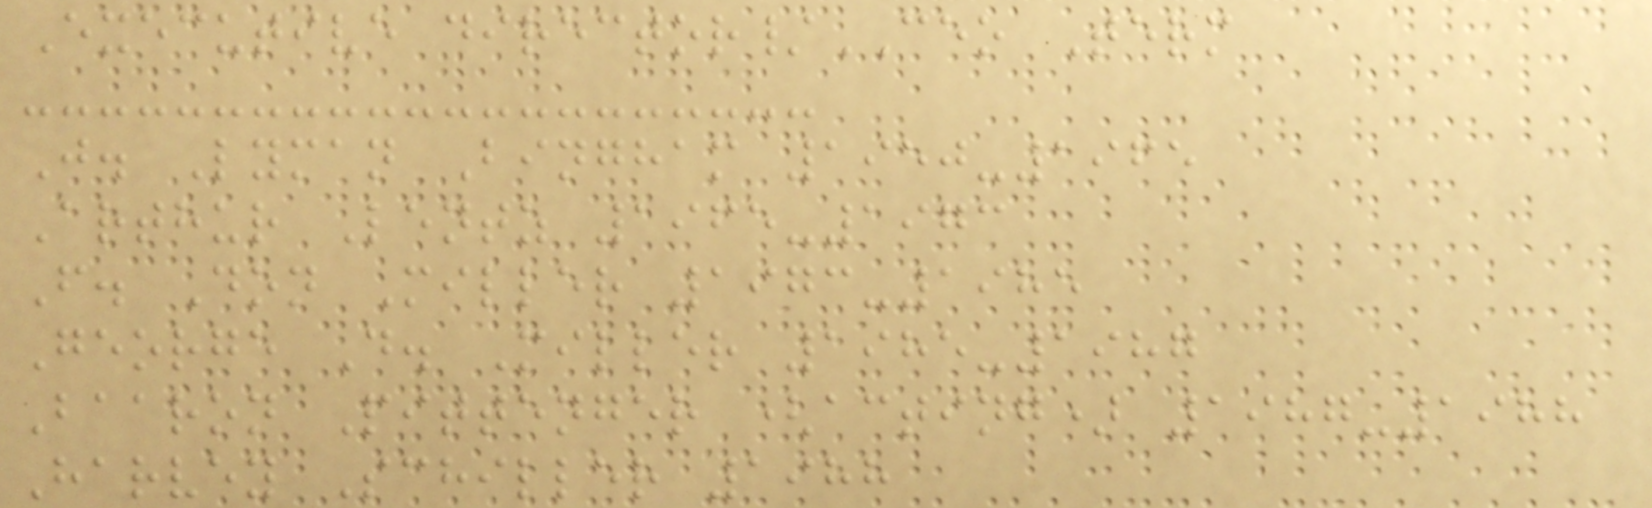Executive director/CEO Term
J. Lyman Bingham 1950-1965
Arthur Lentz 1965-1973
F. Don Miller 1973-1985
George D. Miller 1985-1987
Baaron Pittenger (acting) 1987-1988
Harvey Schiller 1988
